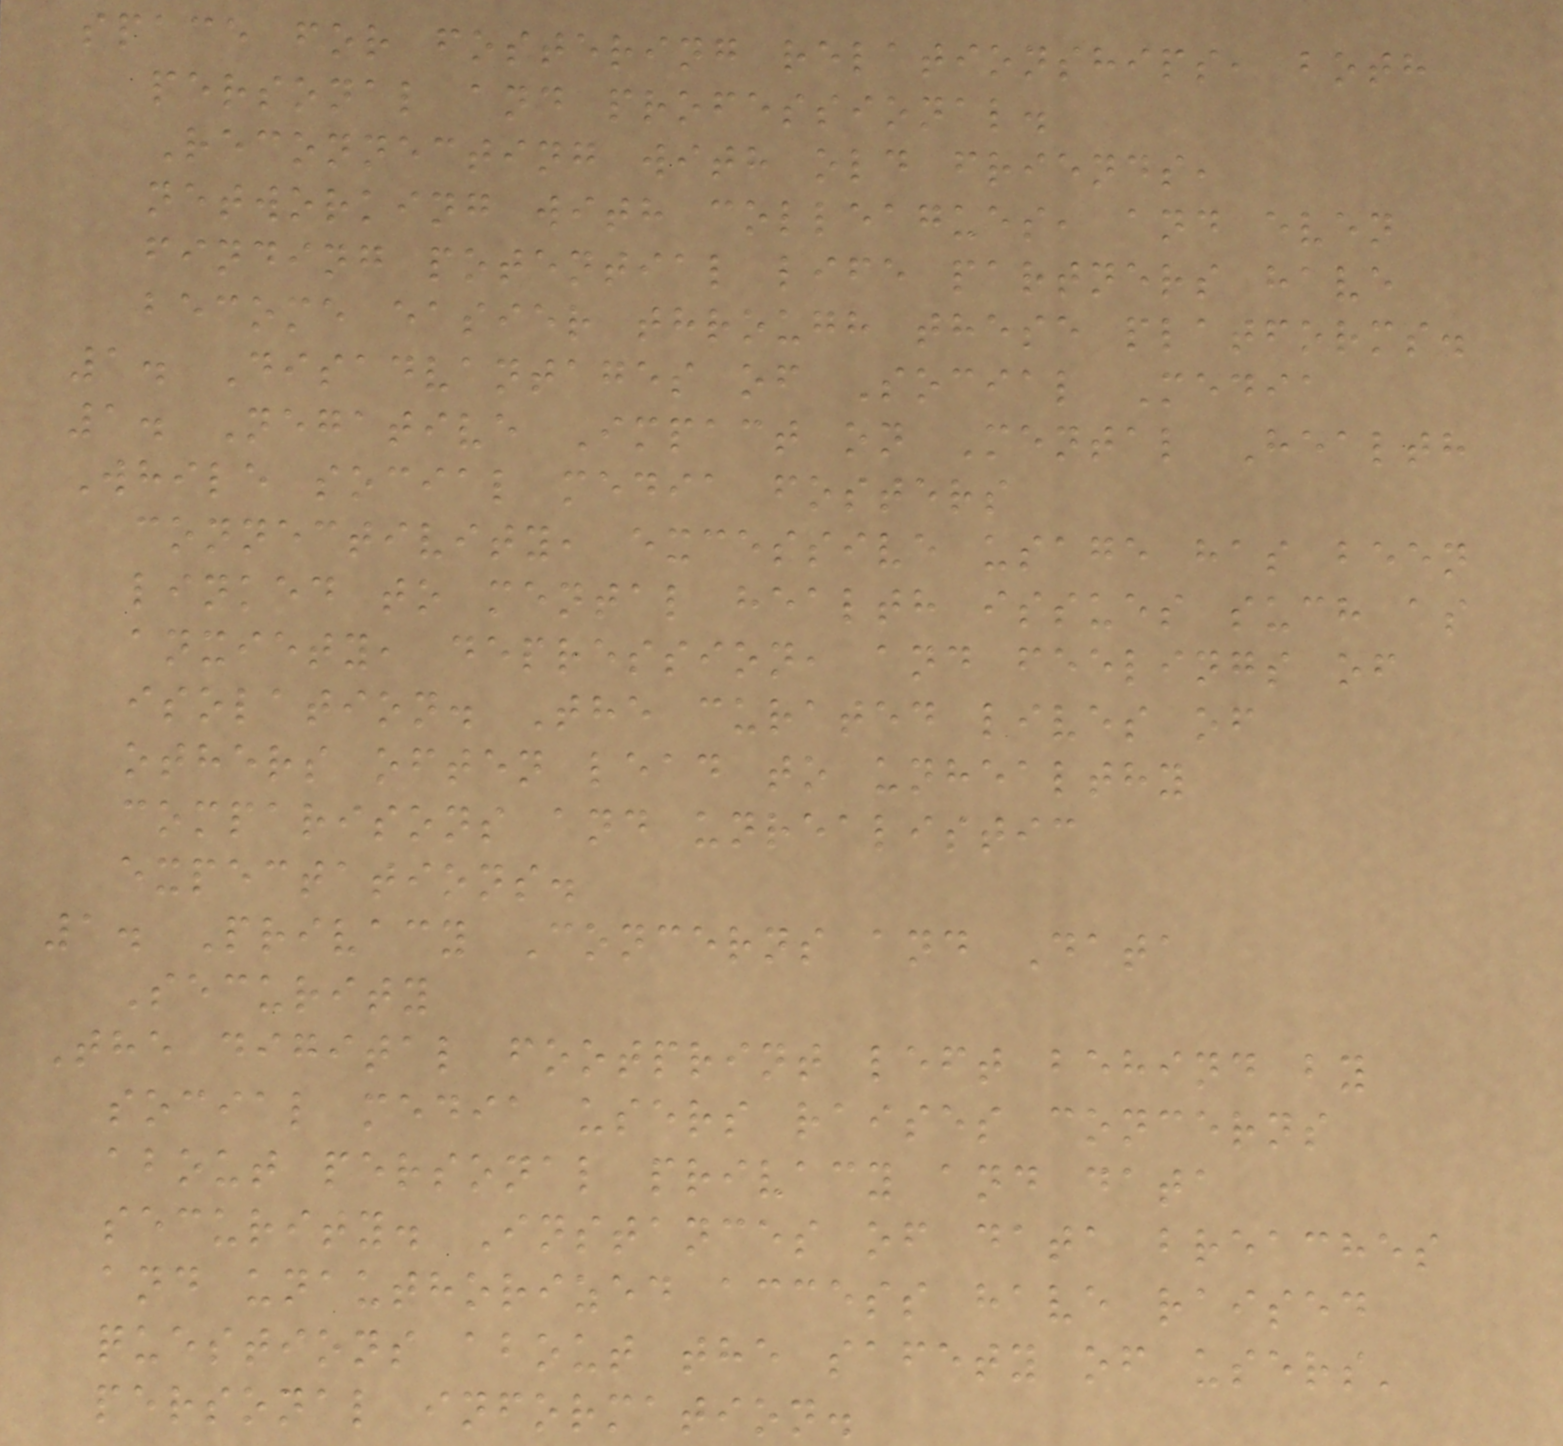space for fostering relationships, both
personal and professional.
Reconnecting with old friends,
networking with colleagues, and even
finding potential life partners have
become easier through these platforms.
1. Disadvantages of Social Media
1. Negative Impact on Mental Health
While social media fosters
connectivity, excessive usage has been
linked to mental health issues such as
anxiety, depression, and feelings of
isolation. The curated lives of
others often lead to unhealthy
comparisons and unrealistic
expectations.
1. Privacy Concerns and Data
Security
The digital footprint left behind by
social media users raises concerns
about personal privacy and data
security. Instances of data breaches
and unauthorized access have raised
questions about the safety of users'
personal information.
